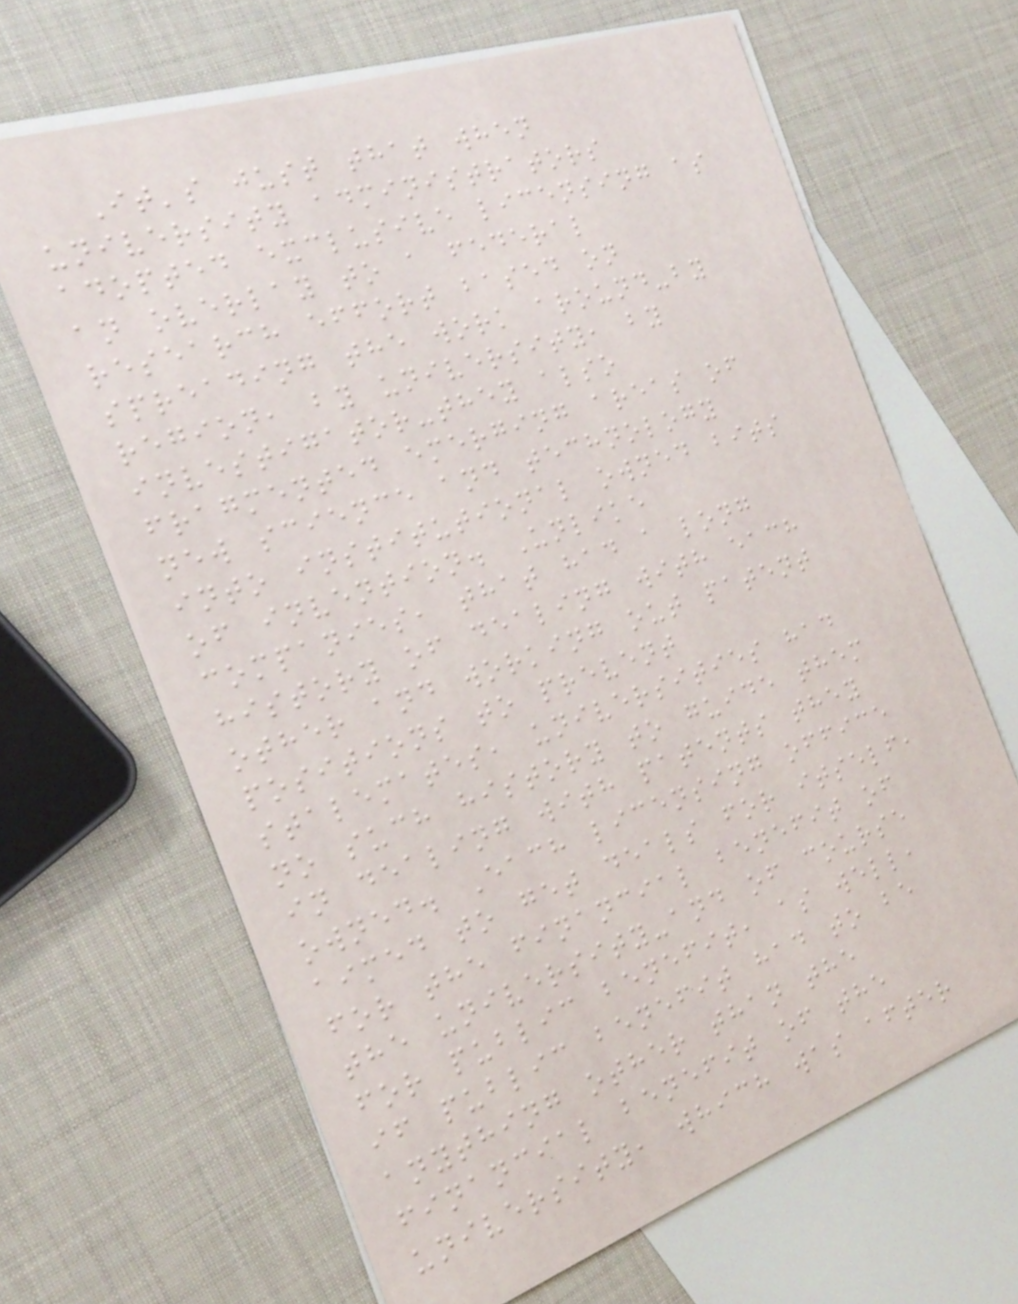It's just that when
university administrators
adopted exclusive licensing as
an overlay to a federal
research effort based on
spreading the work around-by
region, by university, by
investigator-they also
fragmented emerging areas of
new science and technology
into institutional owned bits
of invention. Unlike
companies, that had a long
history of dealing with each
other and working out patent
positions to prevent
stalemates, universities had
no such history to guide them
in dealing with patents they
owned. Each licensing office
aimed to get deals for itself,
for the financial benefit of
the university-and of course
for public benefit, as well,
if public benefit had to be
anything other than the
financial benefit of the
university, which was after
